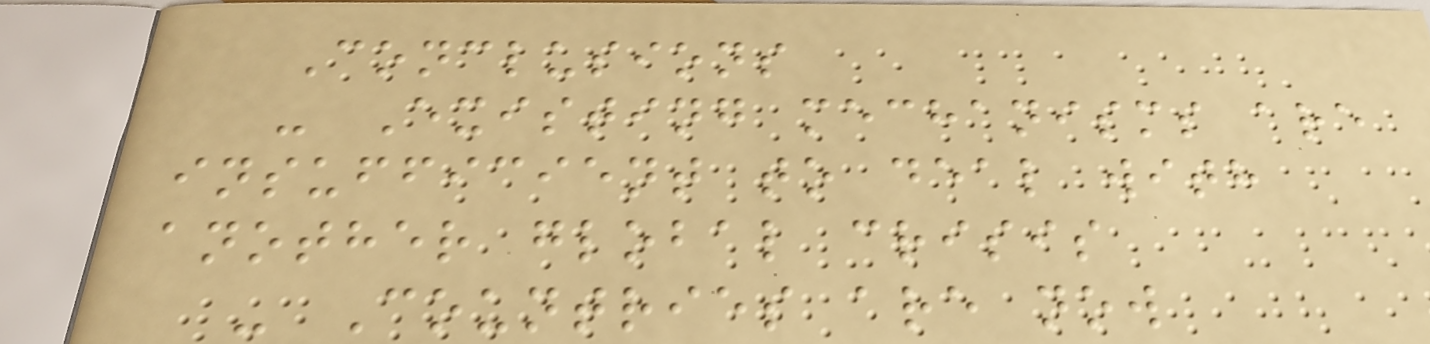Conclusions
- Existing mechanisms are
insufficient to deal with
another global crisis
- Countries are now
